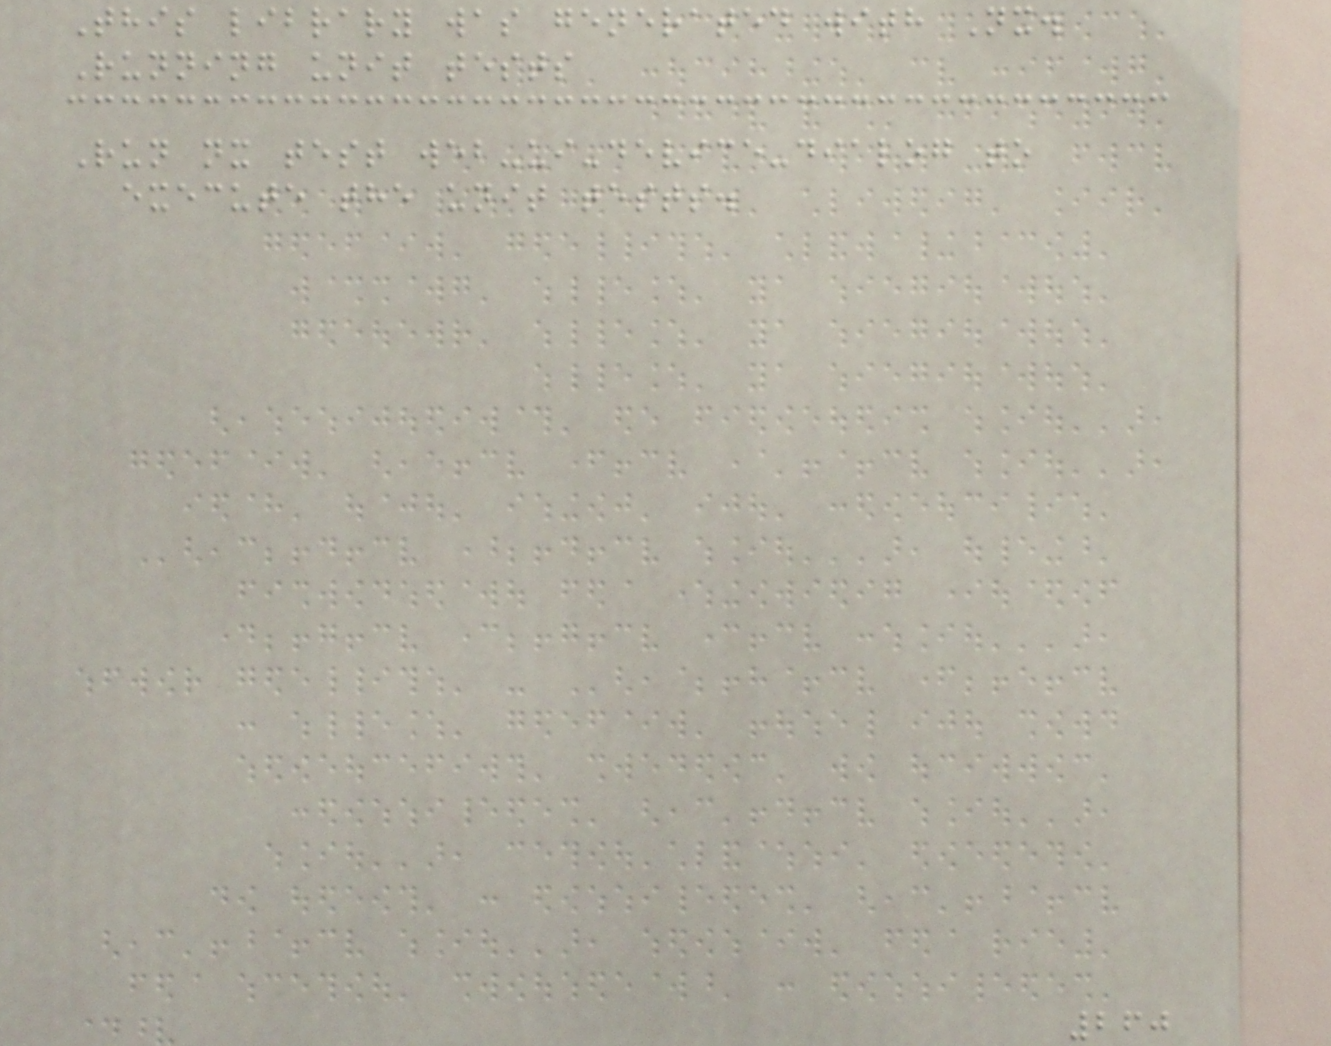This library was generated with Nx.
Running unit tests
Run nx test web-ui-device-dialog to
execute the unit tests.
260
